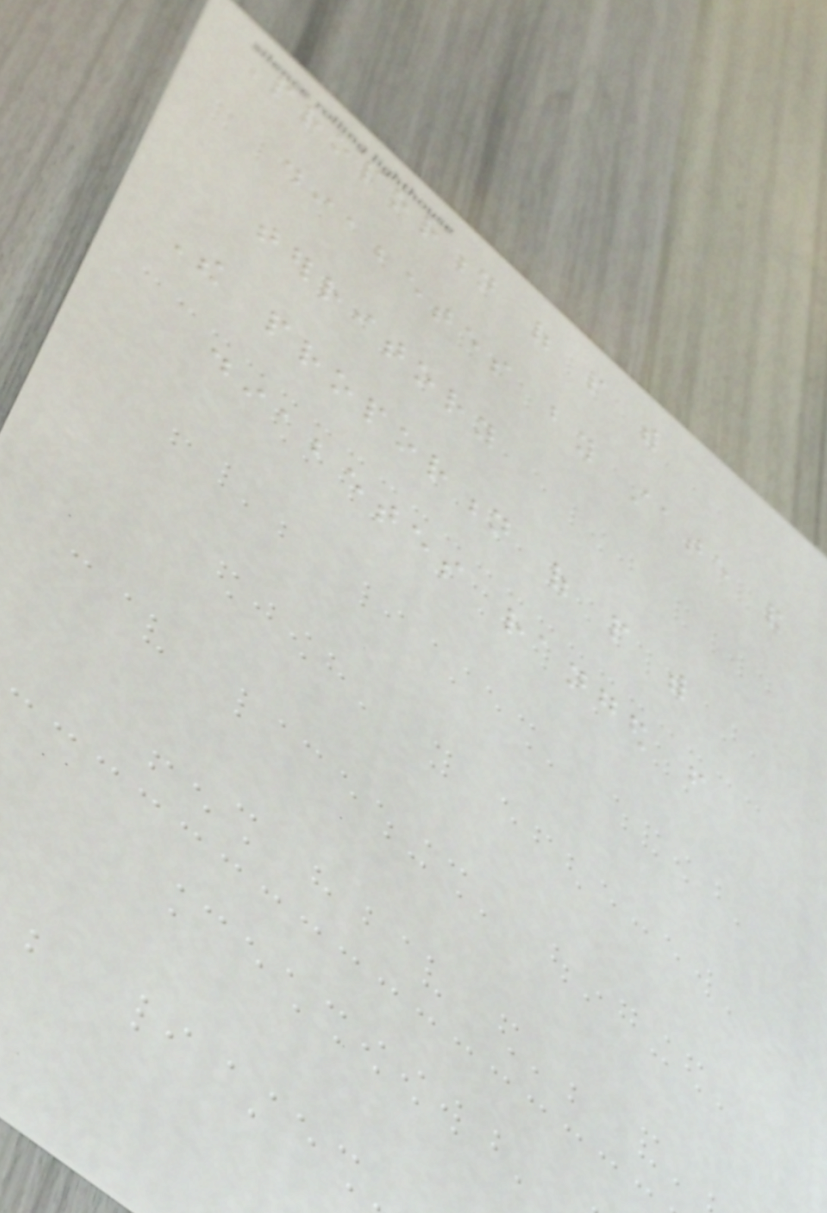Proportion of people with
diabetes by state and
territory
The proportion of people with
diabetes ranged from
